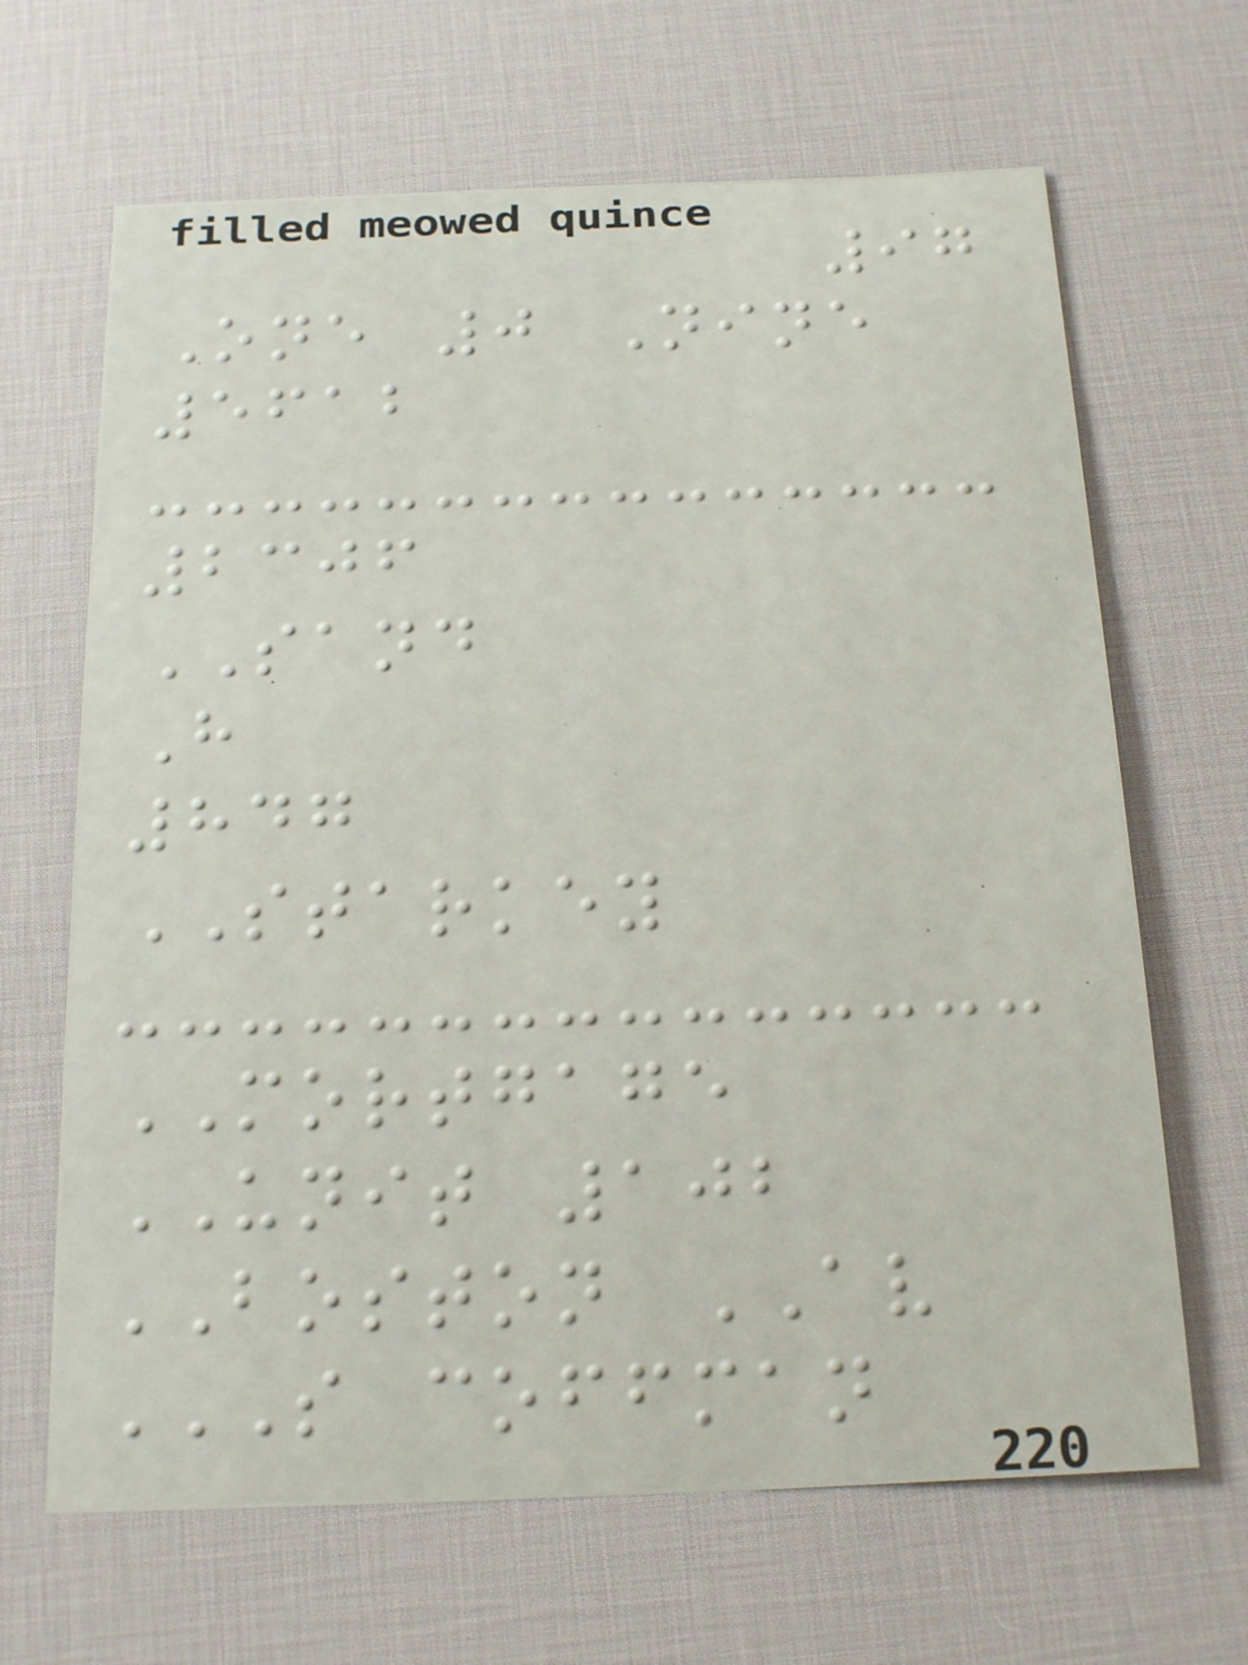97
One 0 Nine
5612
2306
SAND
H
847
STARKEY
MORTGAGE
UNIT 102
BOSTON AV
S COFFMAN
